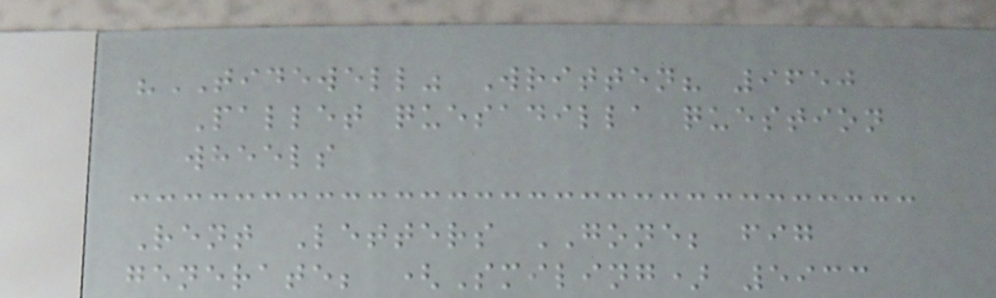"TIDEWELL" Written? 9650
Pallet quesadilla question
wheels
Rent Letters GONE; fig
generate; (Smiling) 5933
